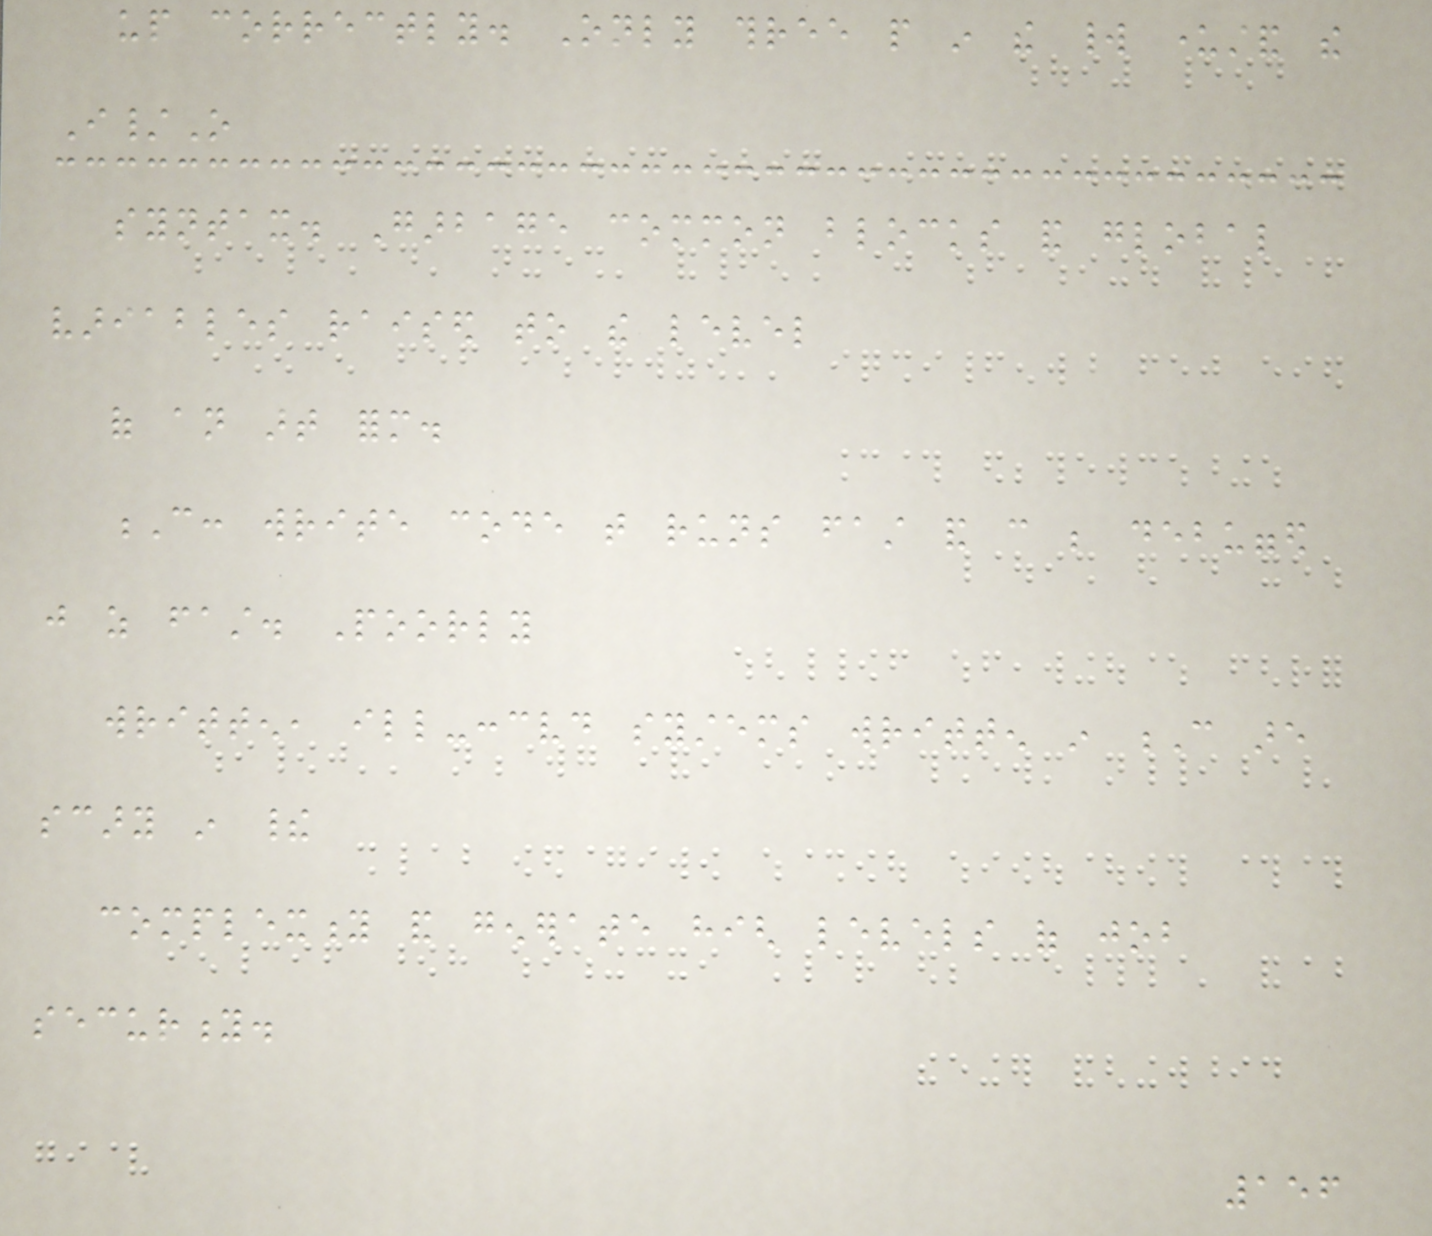up correctly. Only three people in the world understand the
I/O
syntax. Garbage common blocks and global
variables raised to the level
of an art form.
C: write code that runs fast and can be debugged
just as fast. Poorly
written, ill-conceived systems written in C are
scary in their
complexity and generate high levels of job
security.
156
